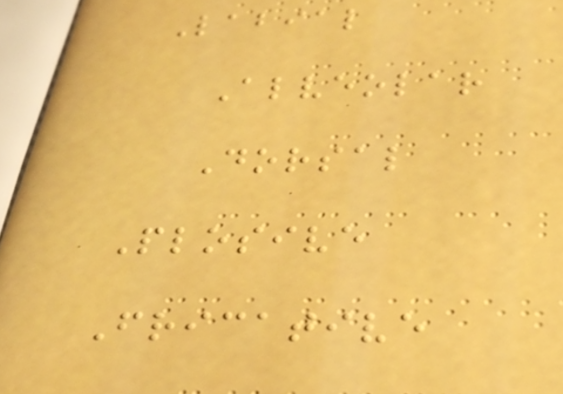Labial
Alveolar
Dorsal
Plosive
Fricative
